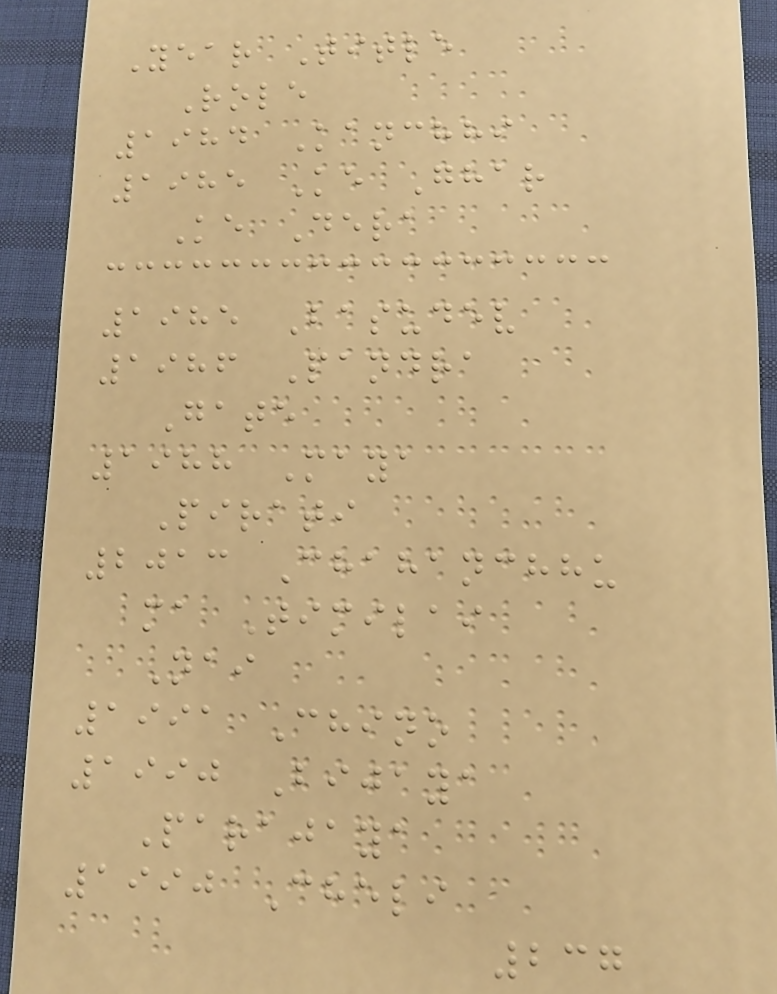Year Title
Role
1984 Kanchhi
1985 Ke Ghar
Ke Dera
1985 Basudev
1986 Pandra
Gate
1988 Maya
Pirati
2013 Chahanchhu
ma Timilai
Nai
1991 Chino
1990 Bijaya
Parajaya
1990 Cheli
237
